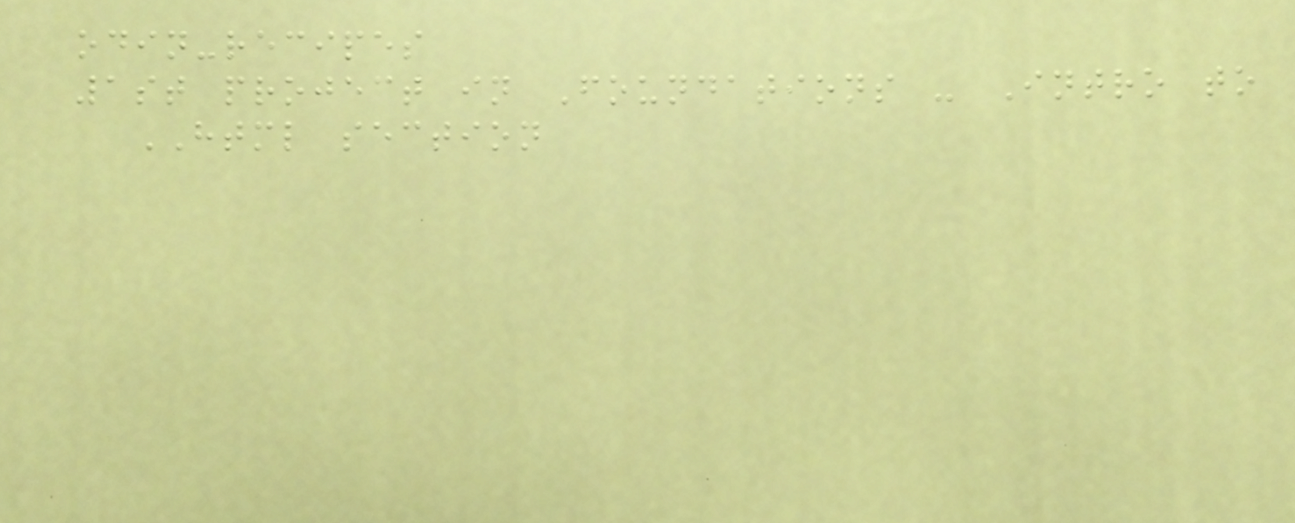odin-recipes
1st project in Foundations - Intro to
HTML section
